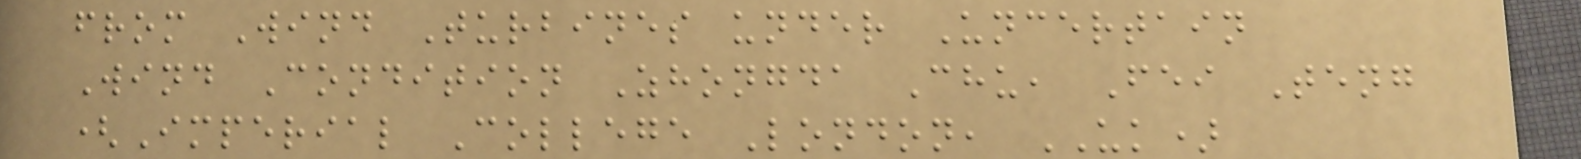from Wind Turbines under Uncertain
Wind Condition Zhongda Chu, Fei Teng
(Imperial College London, UK)
